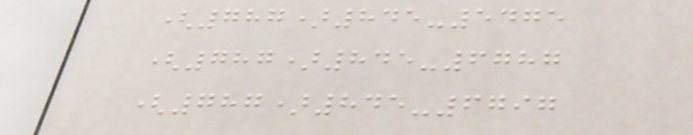(787)845-5475
(787)845-6787
(787)845-6797
